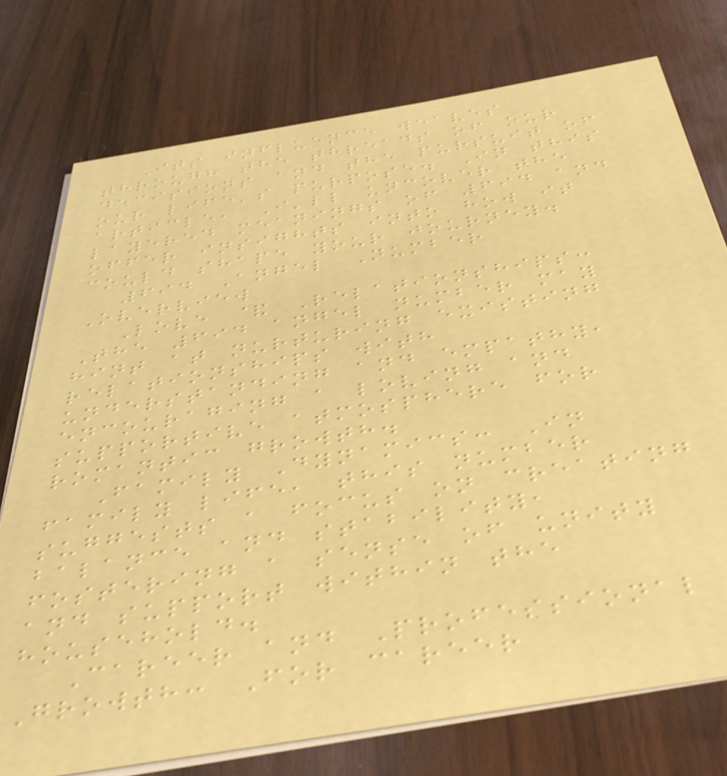Its influence weaves
through the threads of our
decisions and the pursuit of
our life's purpose. In this
article, I'll uncover the
layered meanings of 694 and
offer insights into how it
could shape your journey.
694 Angel Number
Overview
Love & Relationships:
The 694 angel number may
hint at nurturing existing
relationships with
understanding and empathy,
encouraging a loving and
supportive atmosphere for
romantic growth.
Family Dynamics: In
family life, this number
suggests a focus on creating
balance and stability,
fostering a sense of unity
and support within the
household.
Career and Professional
Growth: For career
